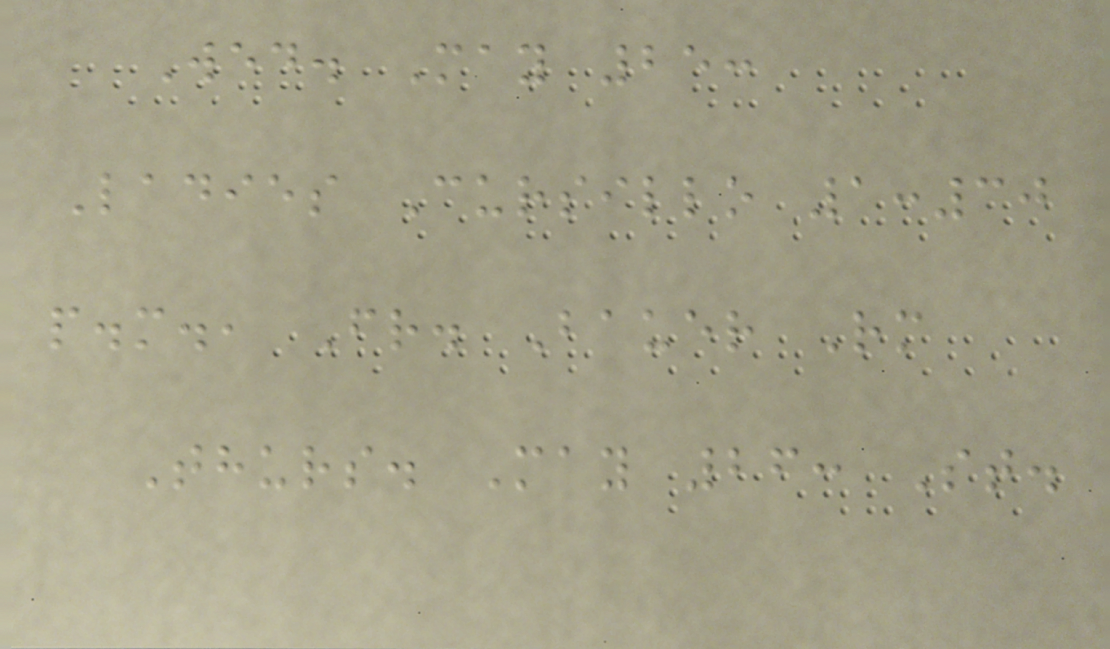Wed. May 25:
Ladies Cursillo 1:30
p.m., Fr. Bauer Rm
Thurs. May 26: St.
